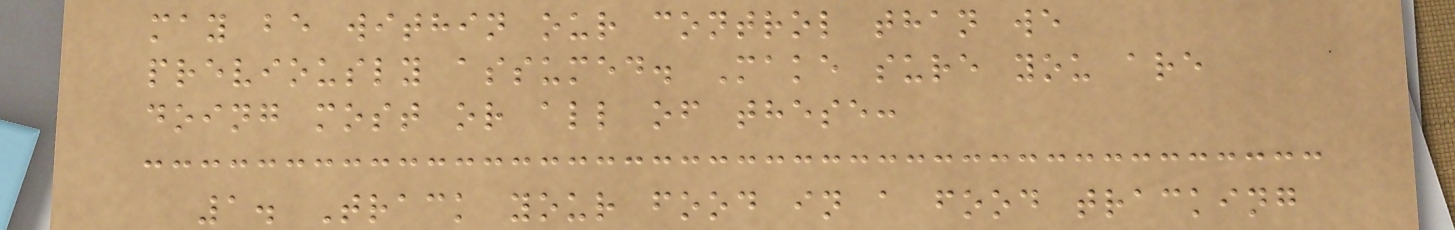may be within our control than we
previously assumed. Make sure you are
doing most or all of these:
1. Track your food in a food tracking
